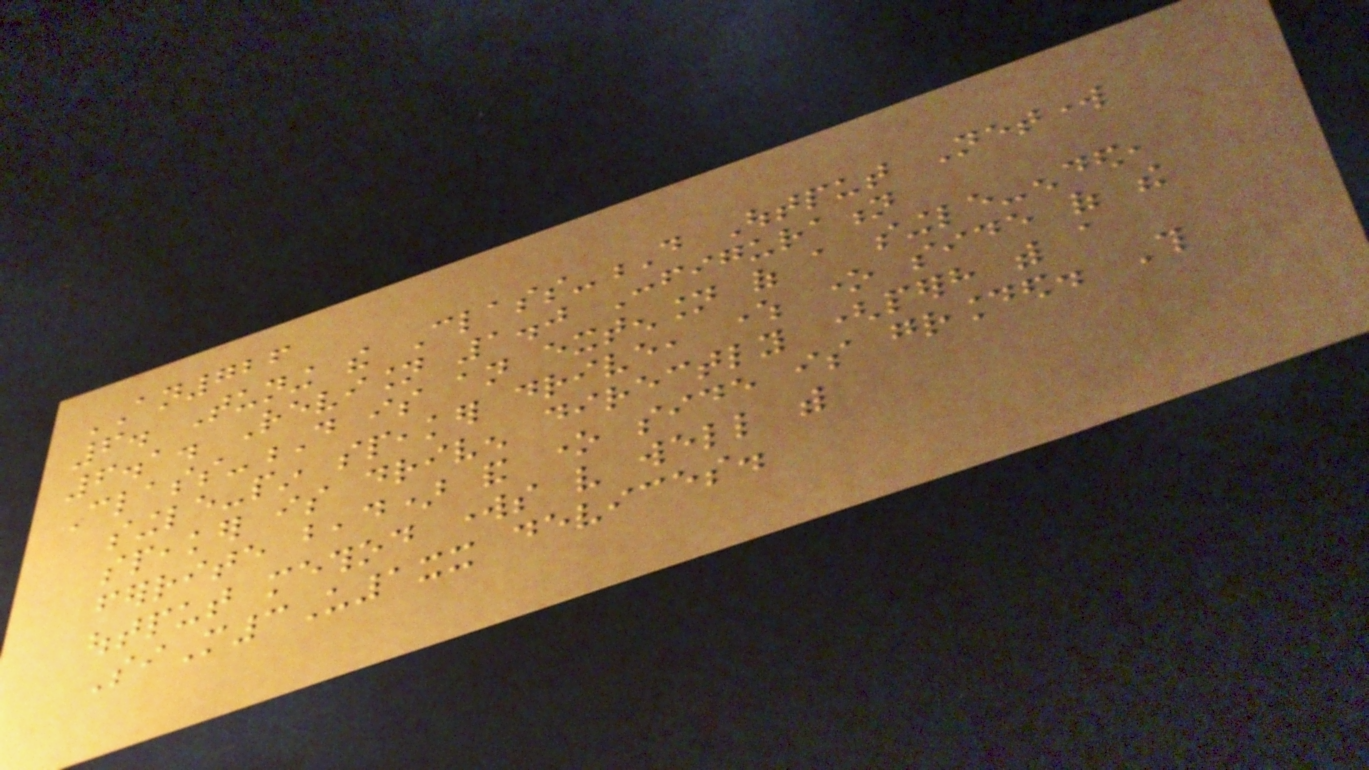AN726
6. Tuning the Class-D Output Network
6.1. Revision 1.0 Configuration
Class-D is an extension of a single-ended,
single-pin speaker drive, where one side of the
speaker is driven directly (perhaps with a
ferrite bead) and one side is grounded. This
output method works very well with
SiM3U1xx devices.
